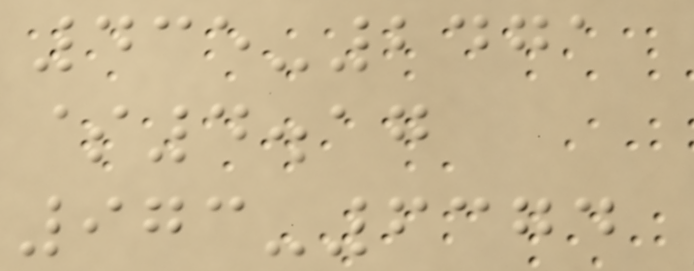435-2471
$4.17
973-6374
